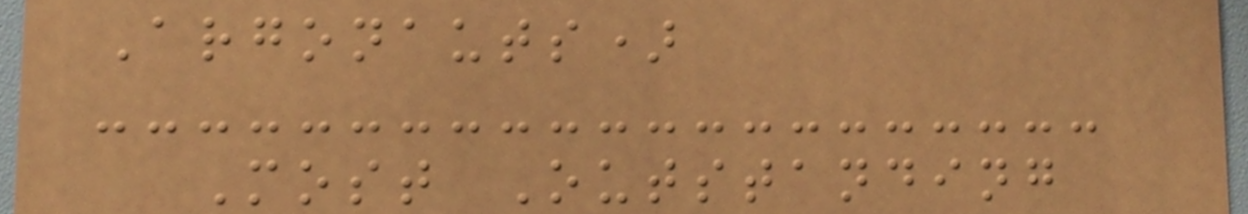Argonauts)
Most Outstanding
